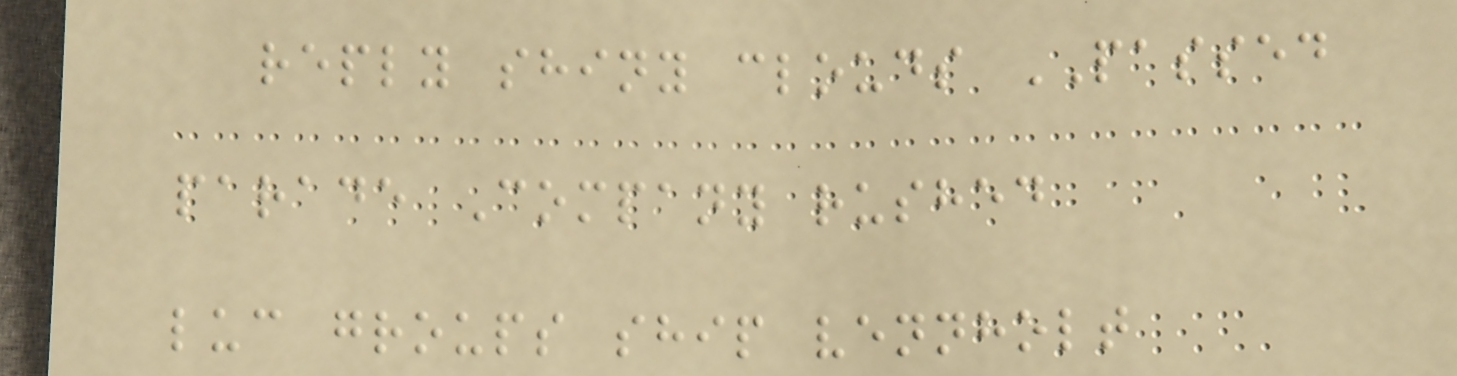reply shiny clouds PASSED
parade Company rushed
luc groups ship vennholt
